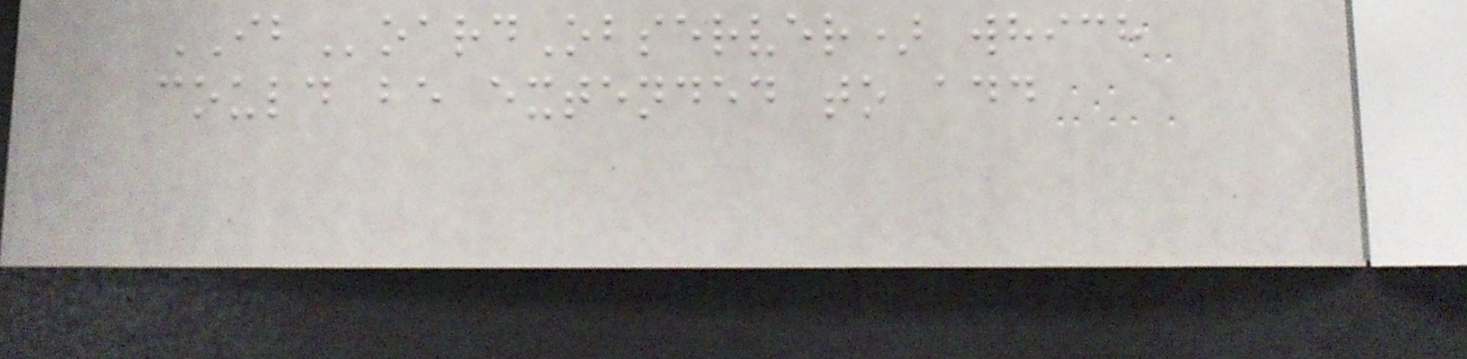IBoardObserver) which
could be extended to add
